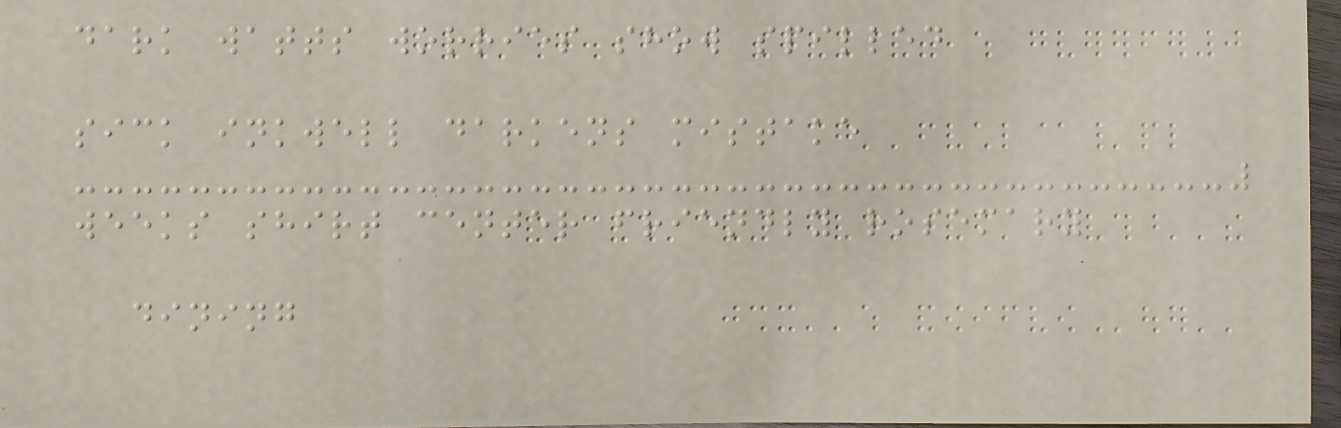dark watts worries show spilled
sick inkwell darkens mistake
weeks shirt center friendly rosemary
dining
